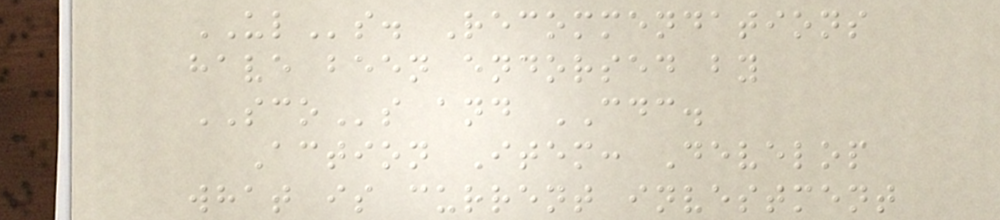ULs. Recommendations
have been endorsed by
SCOs and CDC.
Action Item: Develop
what is current investment
